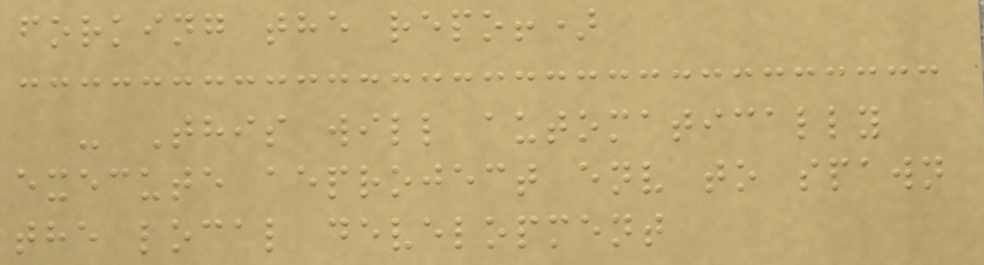forking the repo!)
- This will automatically
execute aeproject env to spawn
the local development
